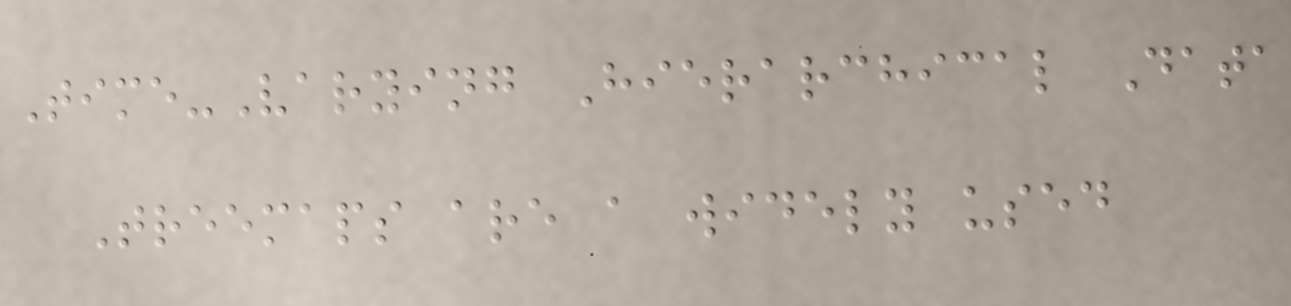Time-Varying Hierarchical Data
Treemaps are a widely used
